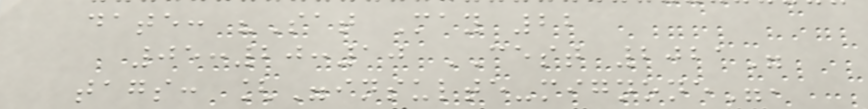date: "Sat May 22
05:20:10 CEST 2021"
tags: ["insulte-mignone",
